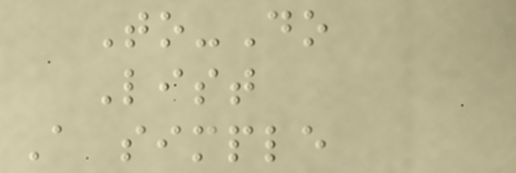To-Do
List
A simple
